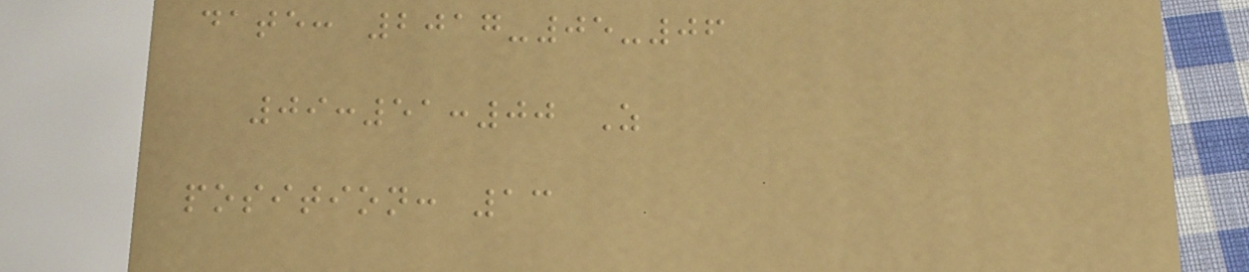date: 2017-05-06
09:51:00 Z
position: 13
